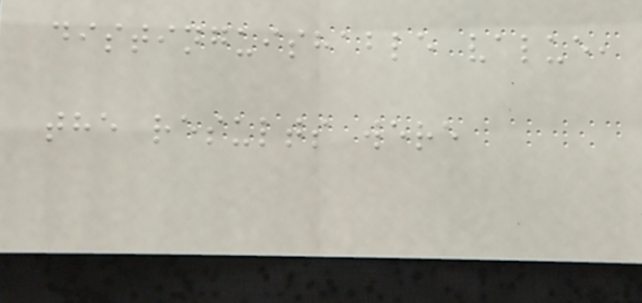distinguishable value,
the results were
